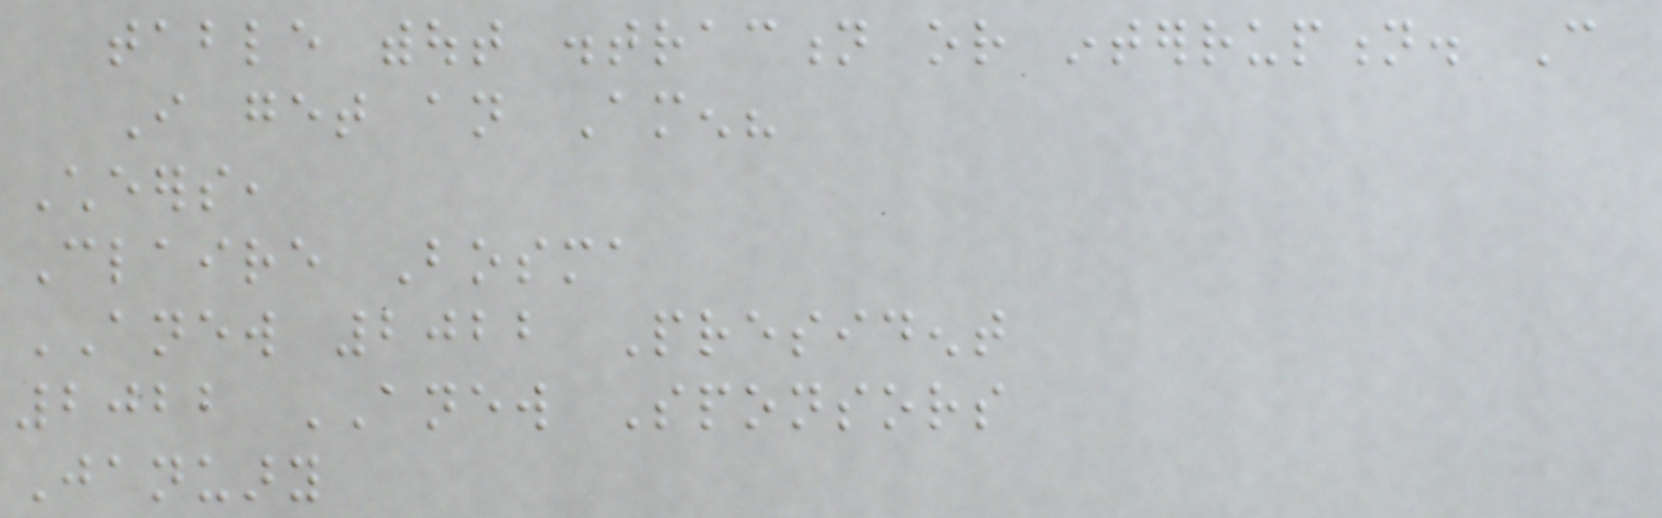table without distraction or interruption. Can
I get an Amen?
Cheers,
Claire Bosma
ANEW 2022 President
2022 ANEW Sponsors
January
